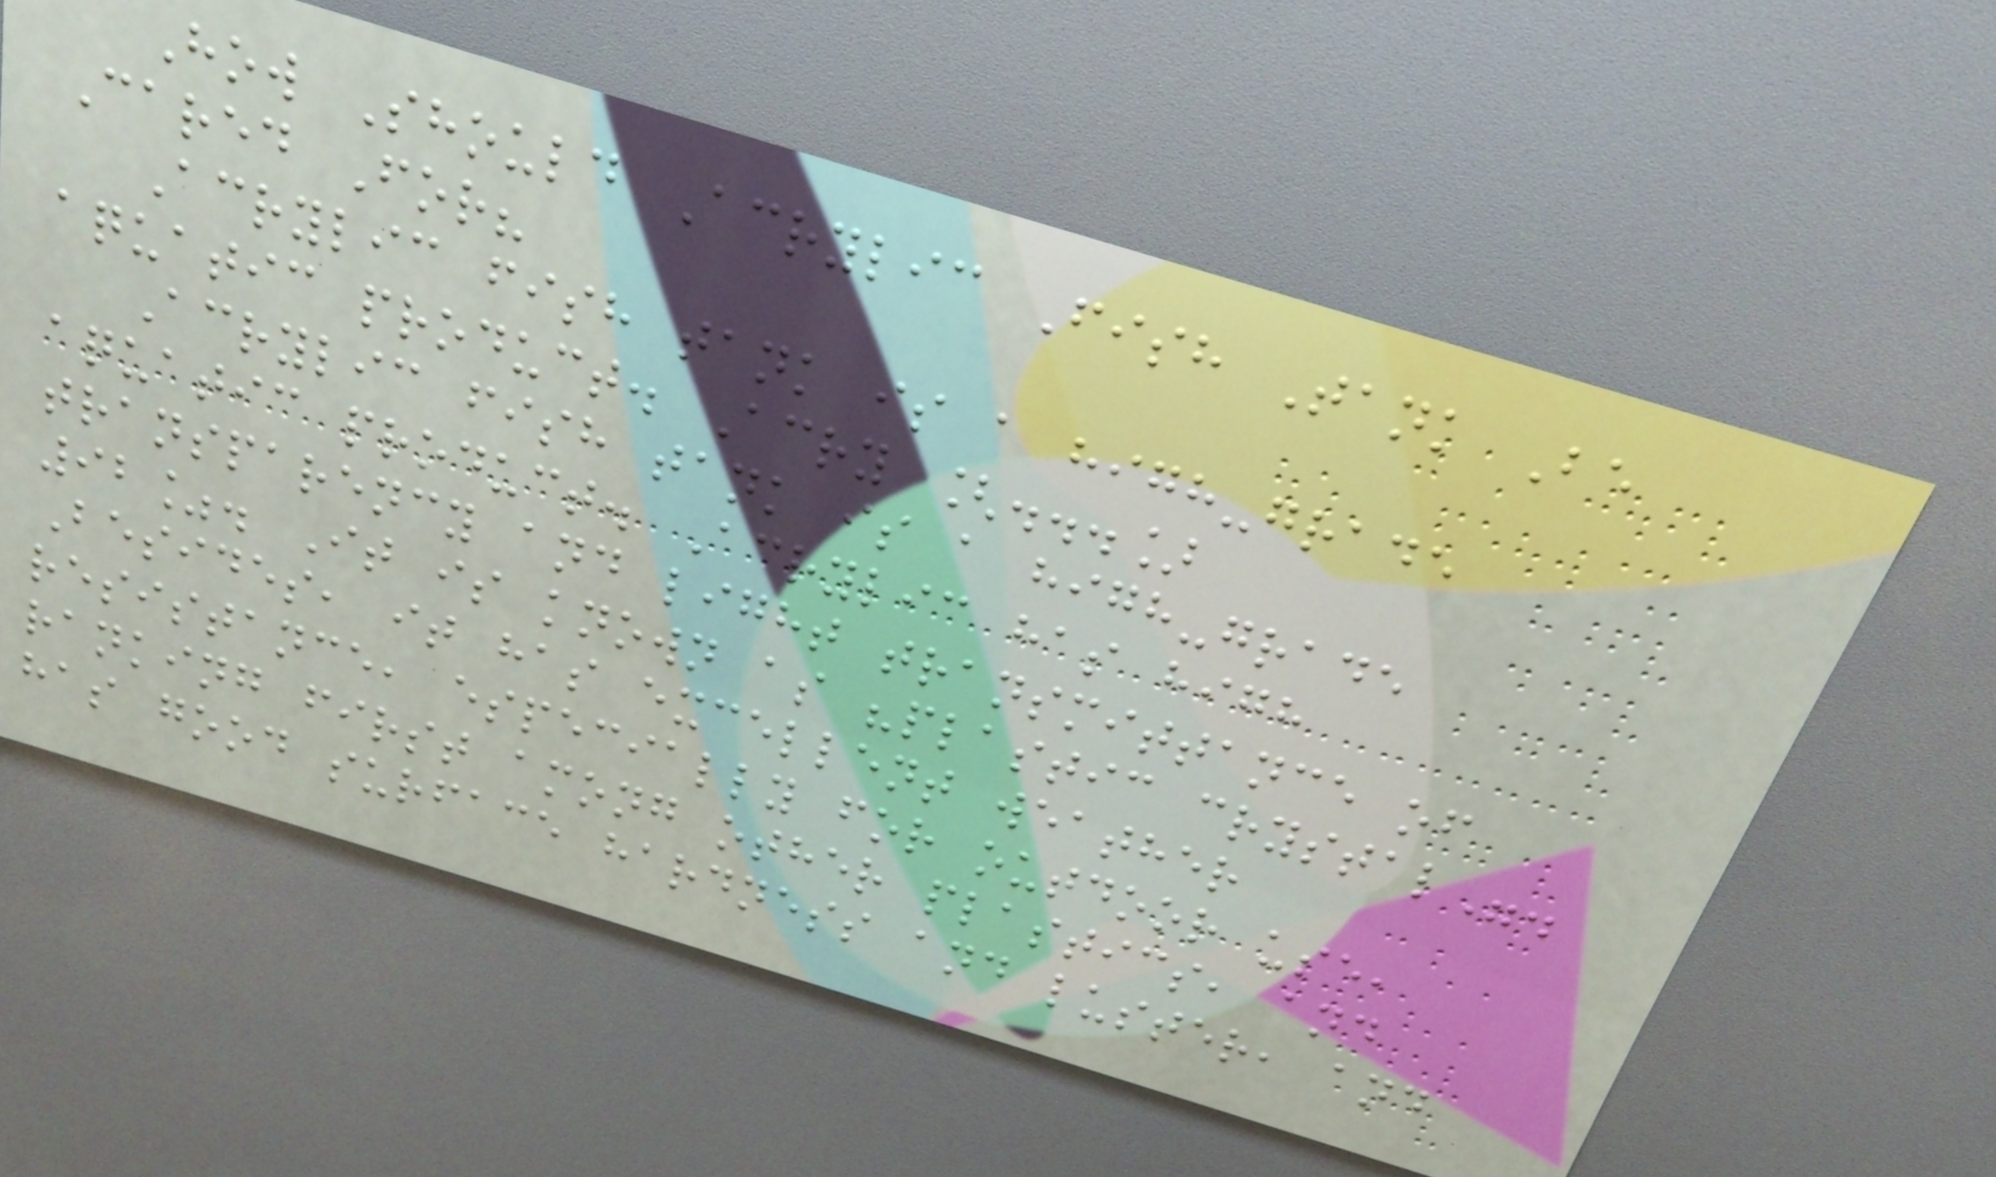How Should Acrylic Fish Tank Be
Cared For?
Acrylic fish tank is a high-grade
aquatic product. Acry [...]
Acrylic fish tank is a high-grade
aquatic product. Acrylic has high
transparency and light transmittance of
92%. It is known as "plastic crystal".
Besides, it has excellent weather
resistance, especially for outdoor use,
ranking first among other plastics, and
has good surface hardness and luster, and
